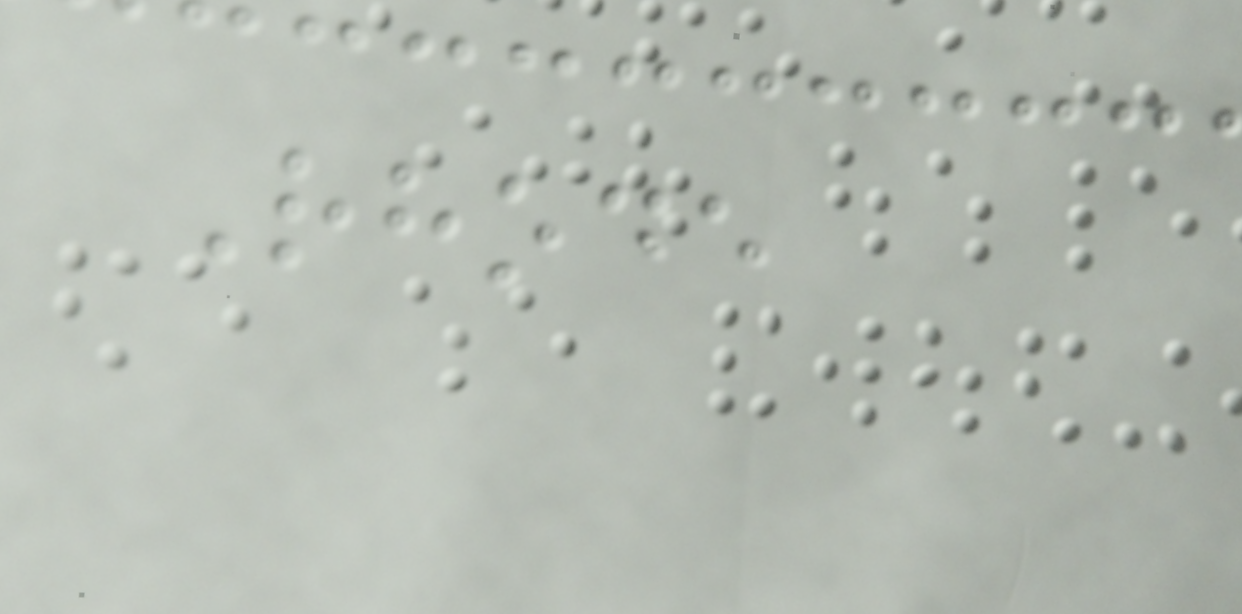Rhode
